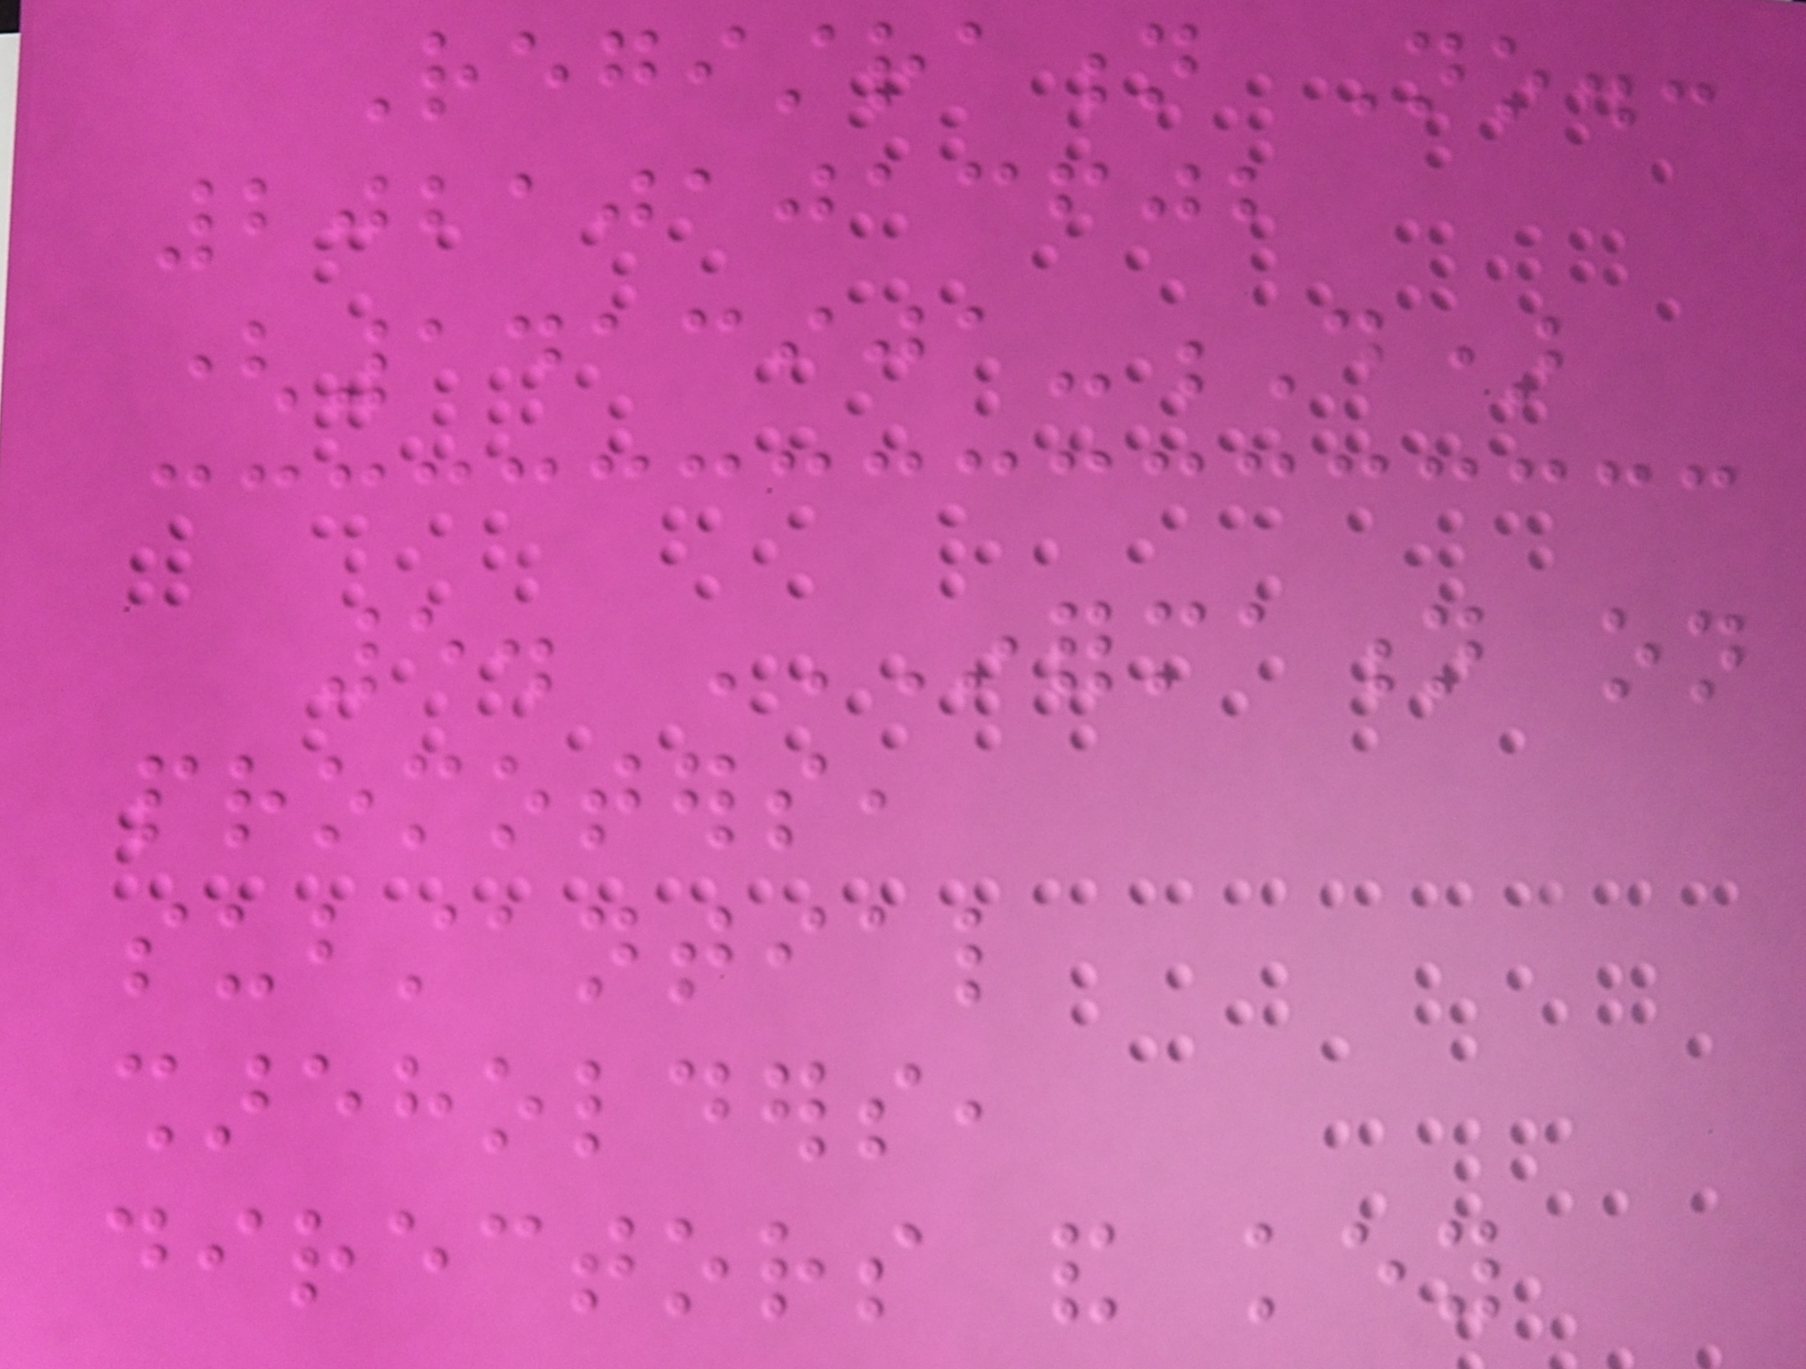Registration No.:
202101013602
(1413901-D)
5. INFORMATION ON
PROMOTERS,
SUBSTANTIAL
SHAREHOLDERS,
DIRECTORS AND KEY
